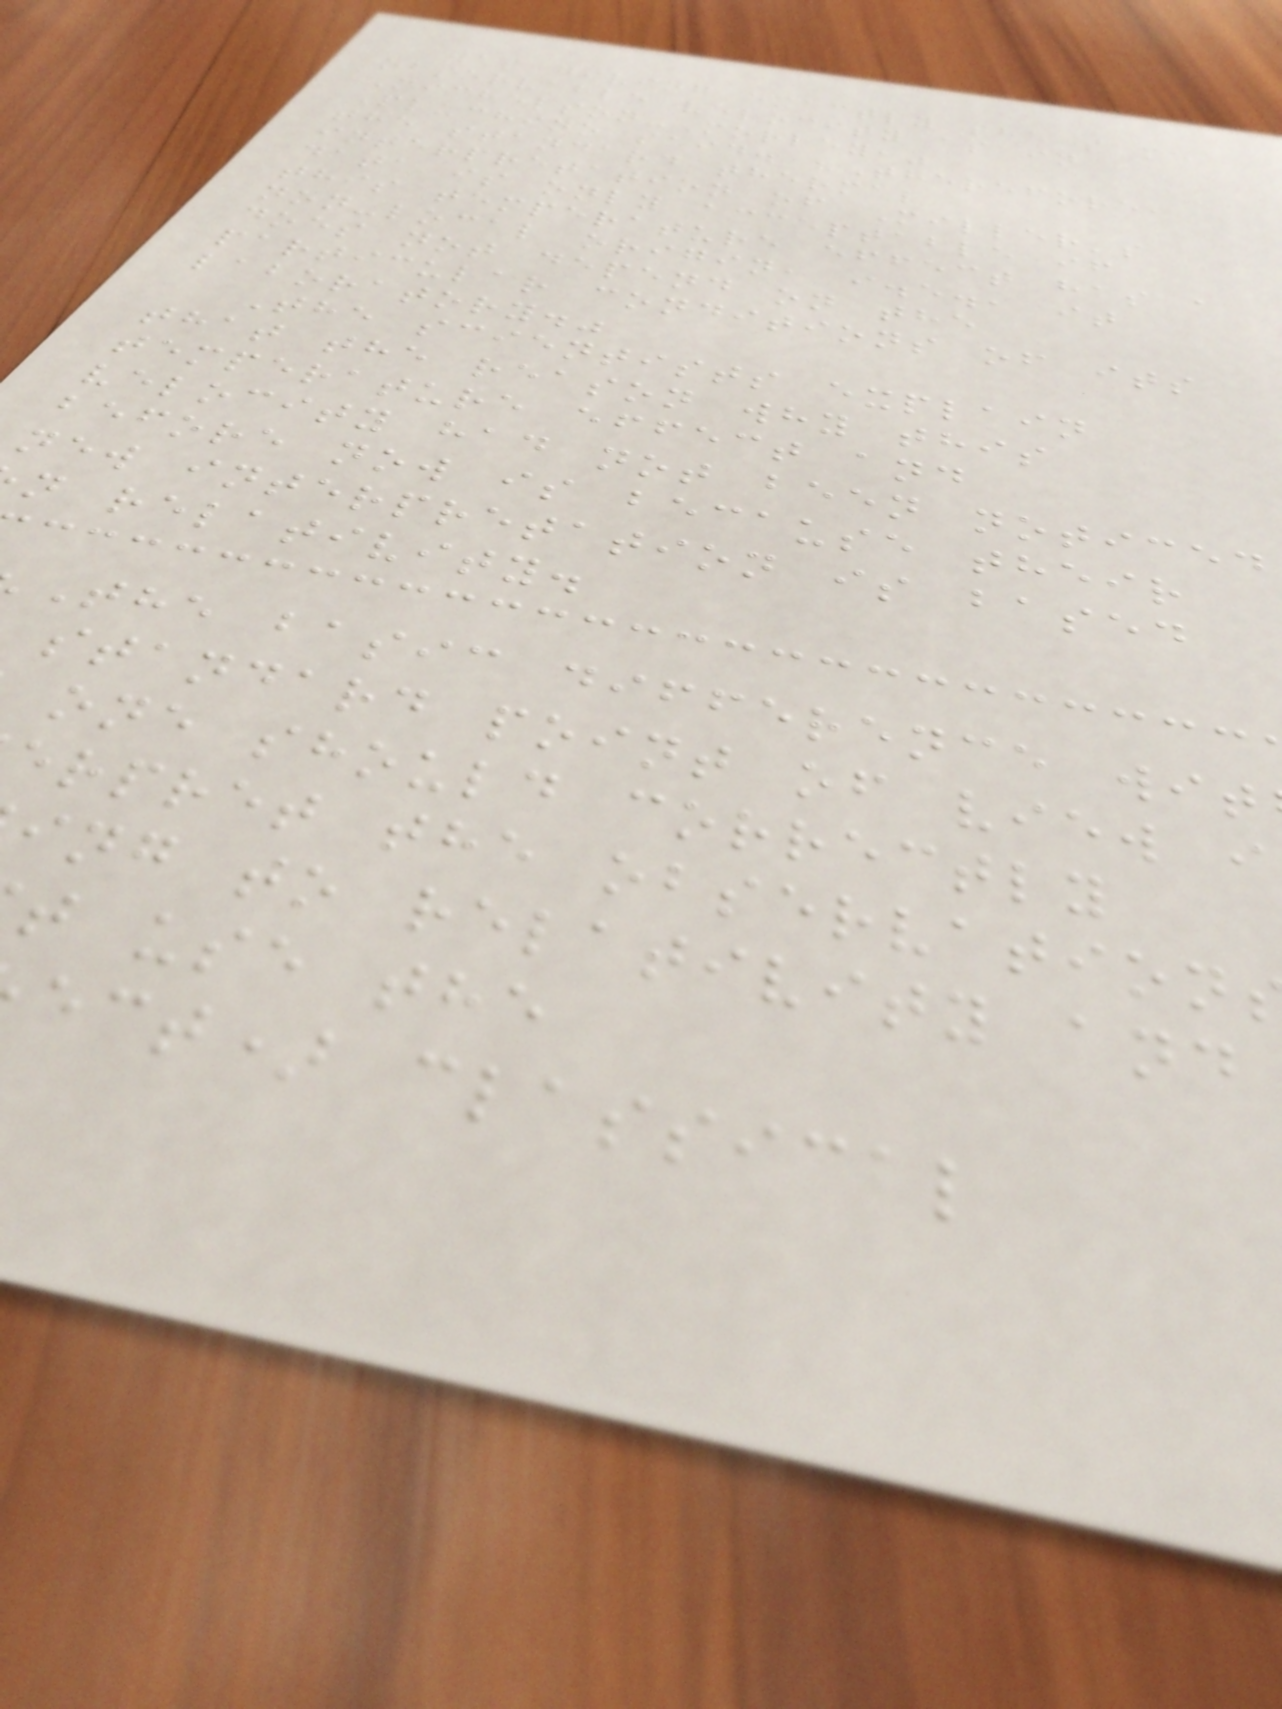was giving exactly the same
observable velocity as in
Michelson-Morley,"
Pluchino said. "Therefore,
the standard thermal
interpretation of Miller's
data is only acceptable if
this temperature effect has a
non-local origin, i.e., it
does not depend on the
particular conditions of its
laboratory."
The scientists explain
that the reason why this
temperature effect and
velocity had not been noticed
before now is because their
new interpretation is based
n relativity.
The basic difference wit
standard point of view i
one should correctly
erpret the observation
ing to relativity and
t use the
ect) classical
